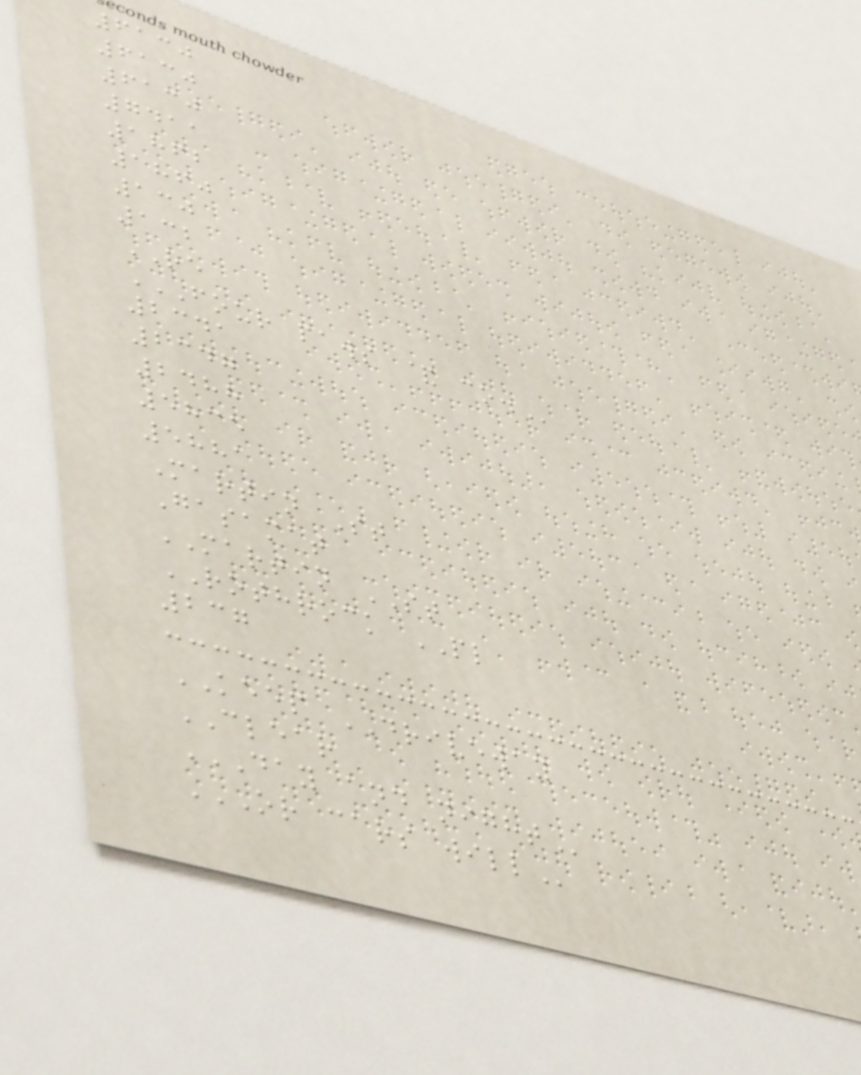6130
6130
6130
7411
1862
1860
130
132
RE
FOUR PAWS & CO.
2341
2347
2488
5835
5881
Martin St
Gasamat
MARTIN ST
ROTHROCK PL
237
KEEP DRIVEWAY
CLEAR
DAY AND NIGHT
OR CARS WILL
